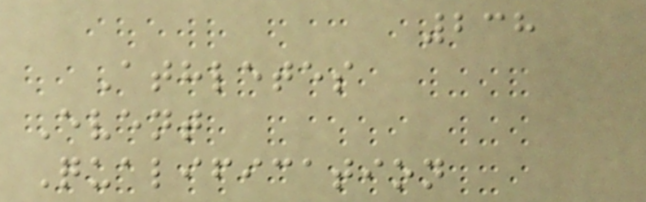238
Athletes
Event
Qualification
